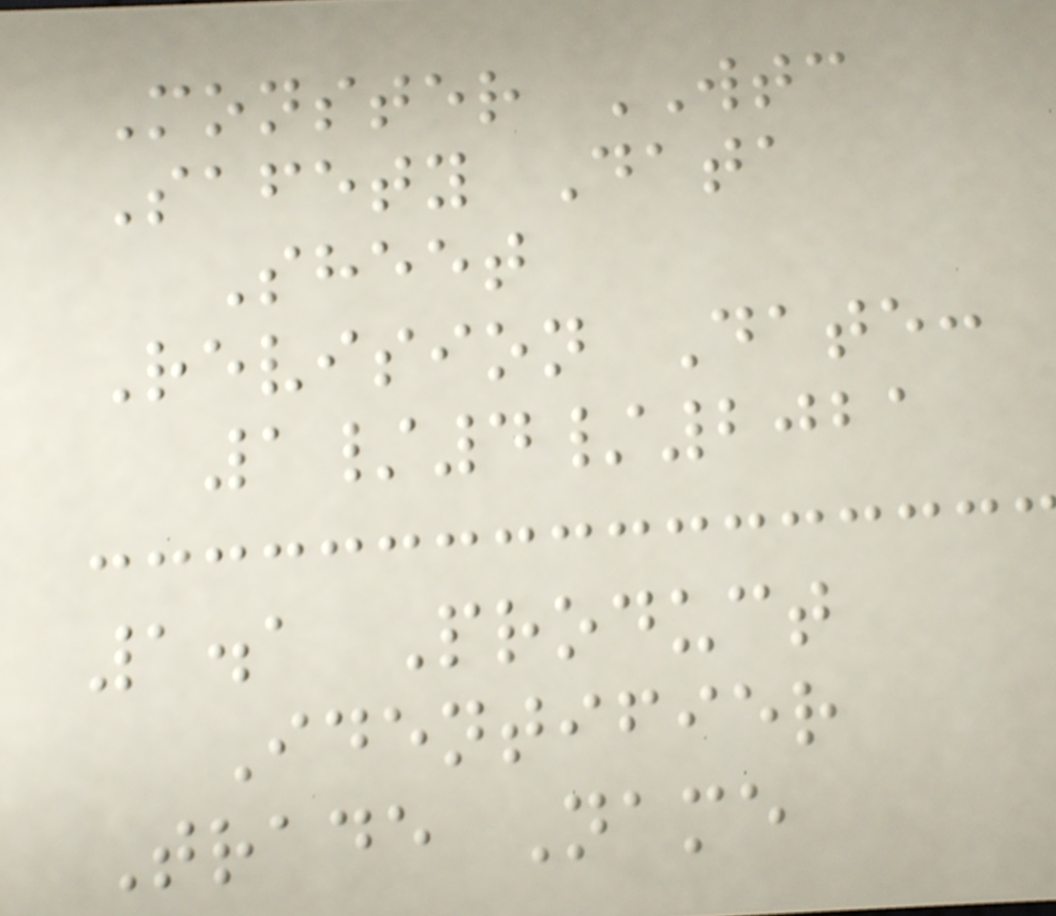Monster WTC
Safety Data
Sheet
Revision Date:
1/4/2021
1.1 Product
Identifier
Trade Name
